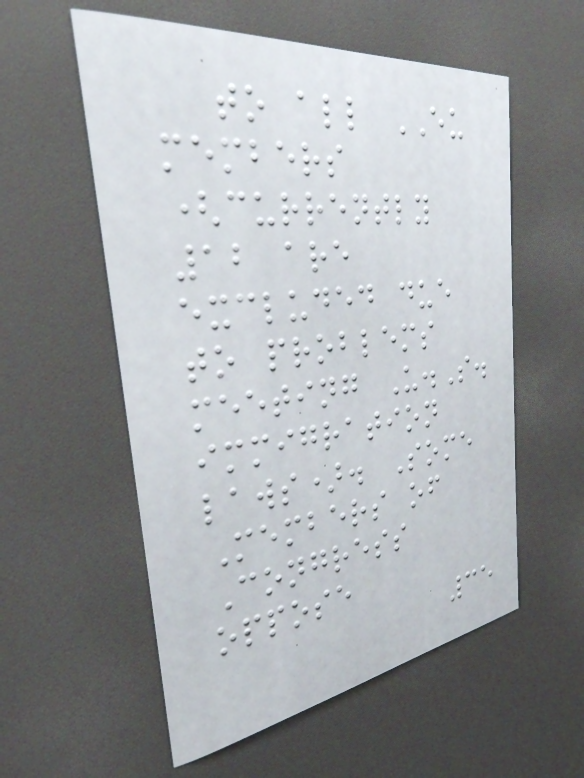to all EU
members
(currently
12 are
excluded due
to problems
meeting U.S.
immigration
laws). Some
Members of
Congress
oppose
35
